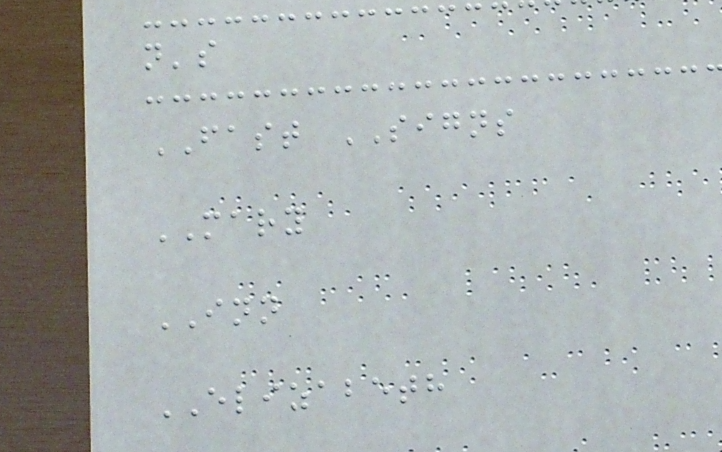n's
FAST SIGNS
MARY
INN
ELIZABETH
